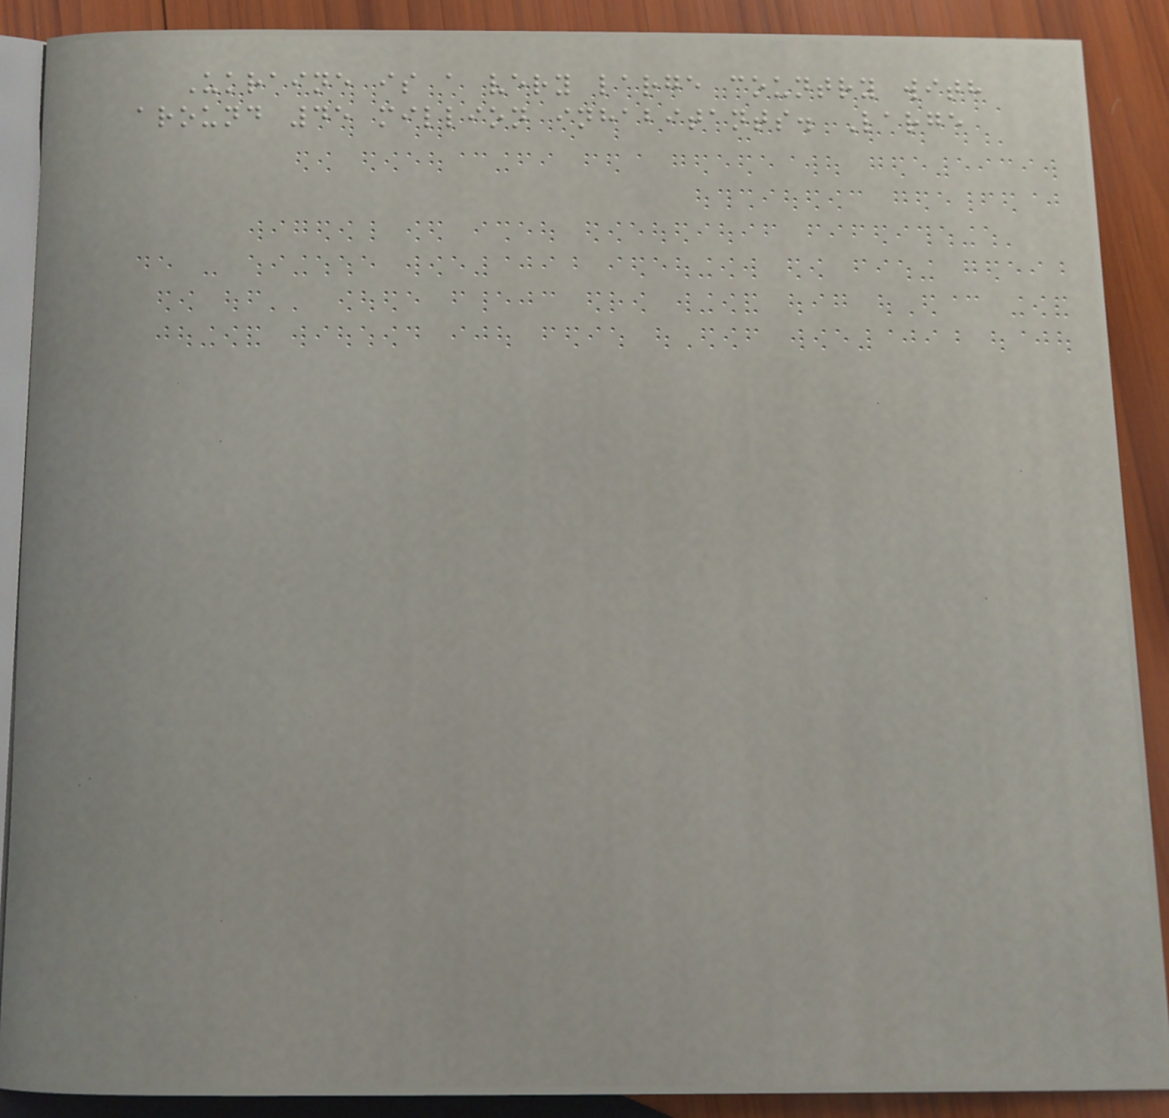Ukraine is a very large country with
around 45 million inhabitants. Large
